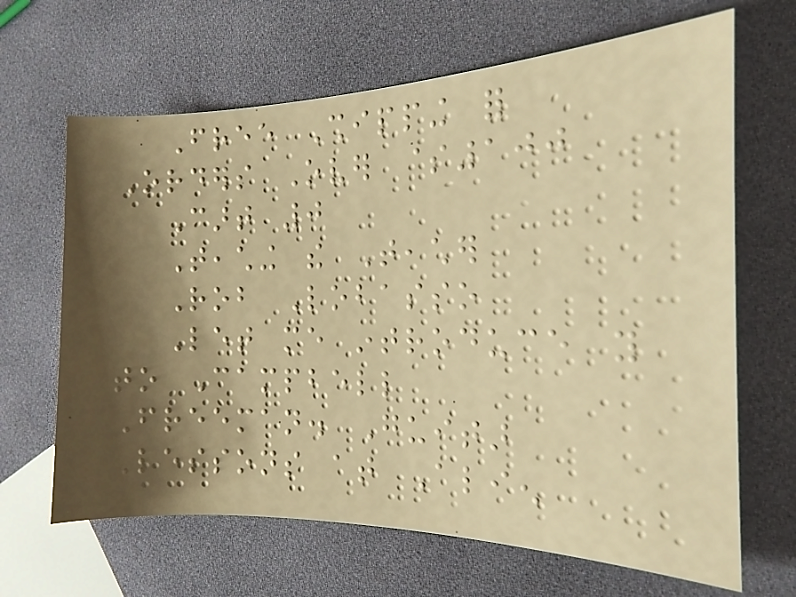Free Shipping for
Orders Over $100
Cart 0
Teaching the Teacher
Rob Lobasso
Let me introduce you
to Campbell
Freeman. Guitar
Lessons at Alien
